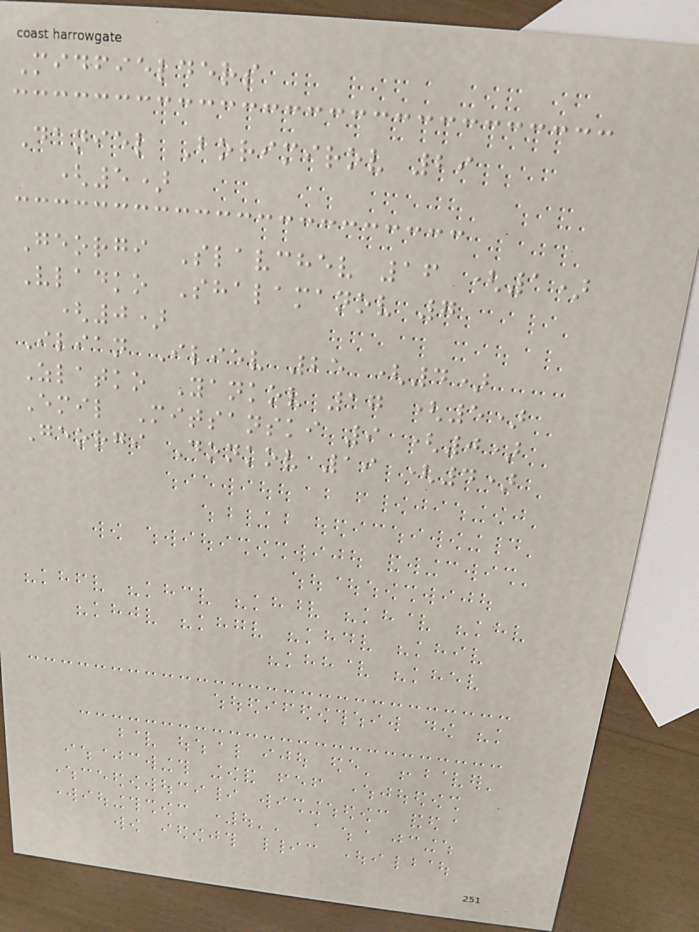Midfielders
Daniel Borimirov 29
(5)
Georgi Slavchev 16 (1)
Vladko Shalamanov 7
(0)
Ilian Iliev 25 (4)
Zlatko Yankov 17 (5)
Emil Mitsanski 9 (0)
Georgi Donkov 19 (4)
